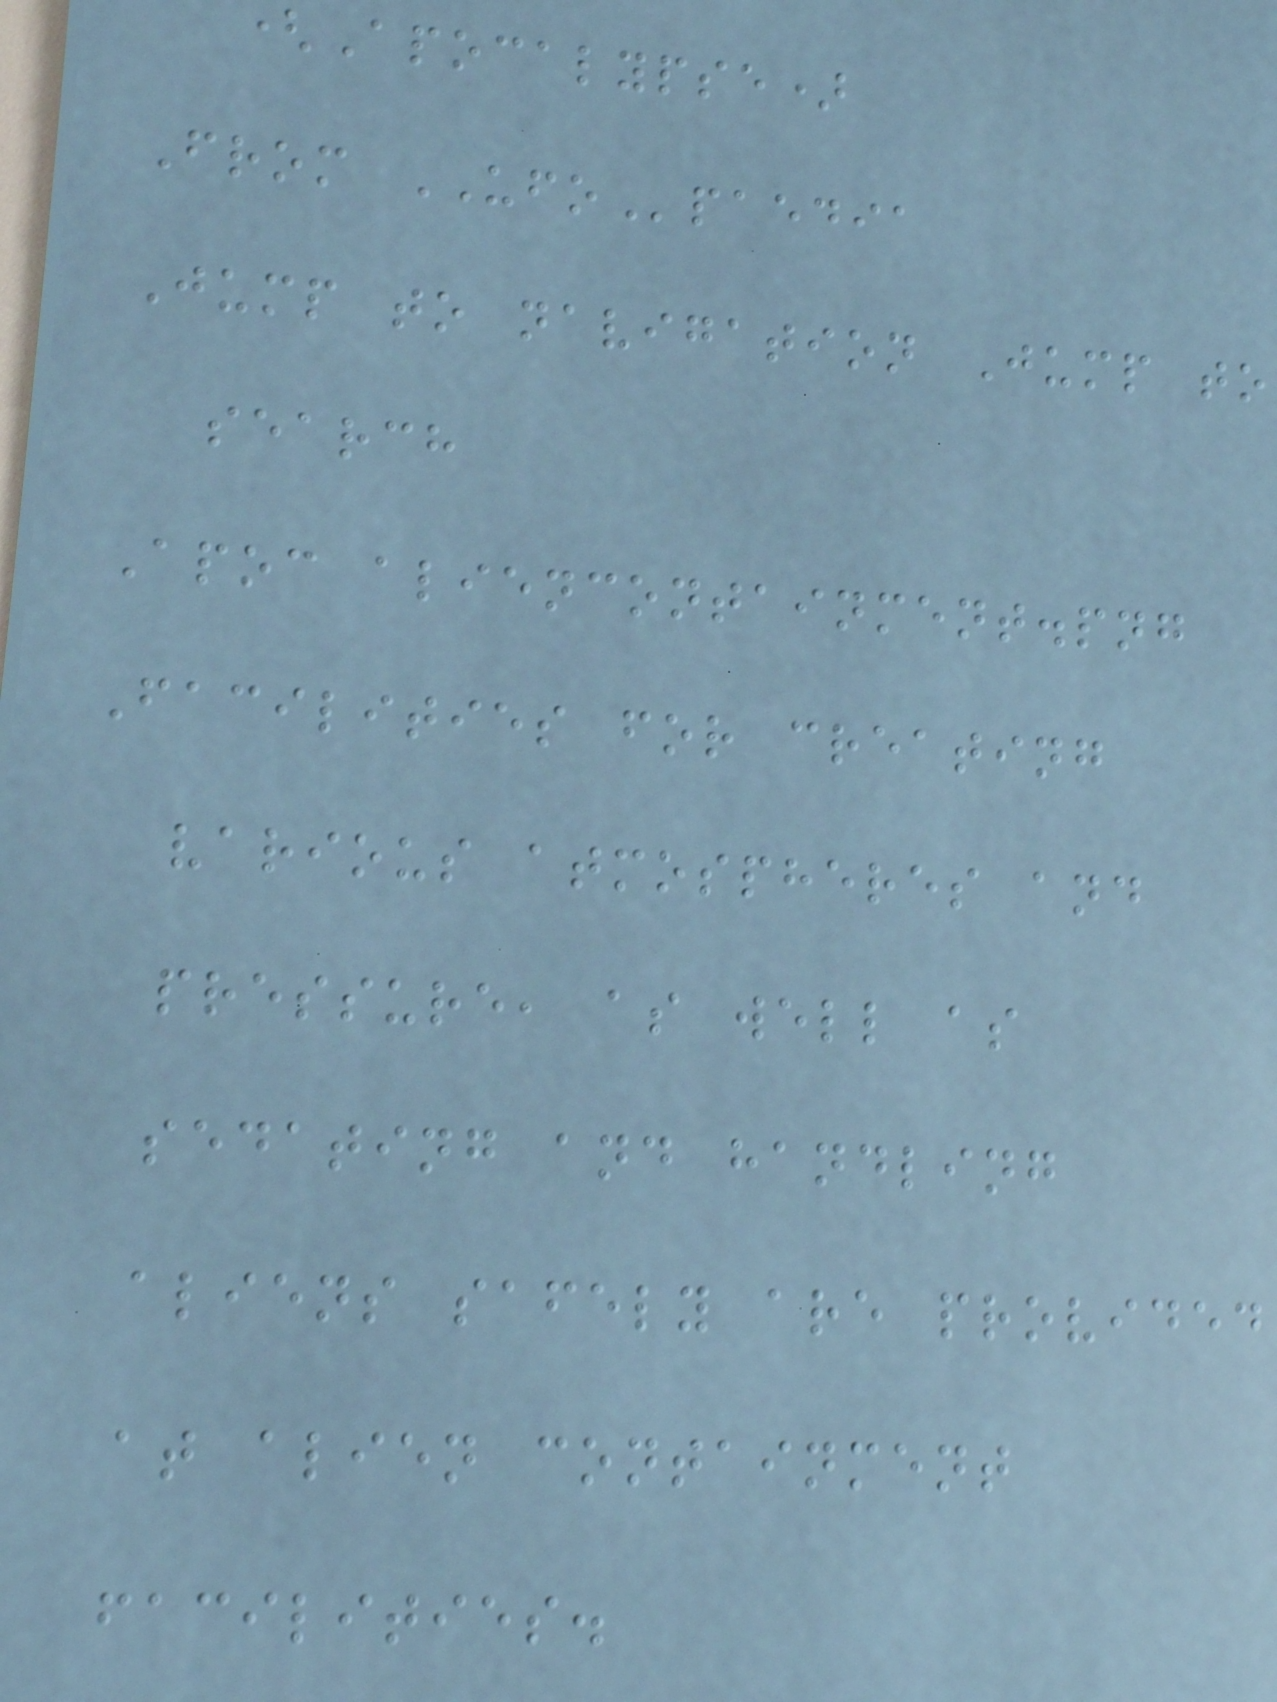(Apocalypse)
From UFOpaedia
Jump to navigation Jump to
search
Apoc aliencontainment.png
Facilities for creating
various atmospheres and
pressure, as well as
sedating and handling
aliens safely are provided
at alien containment
facilities.
